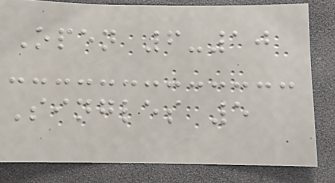Open 6-10
Singles 5
